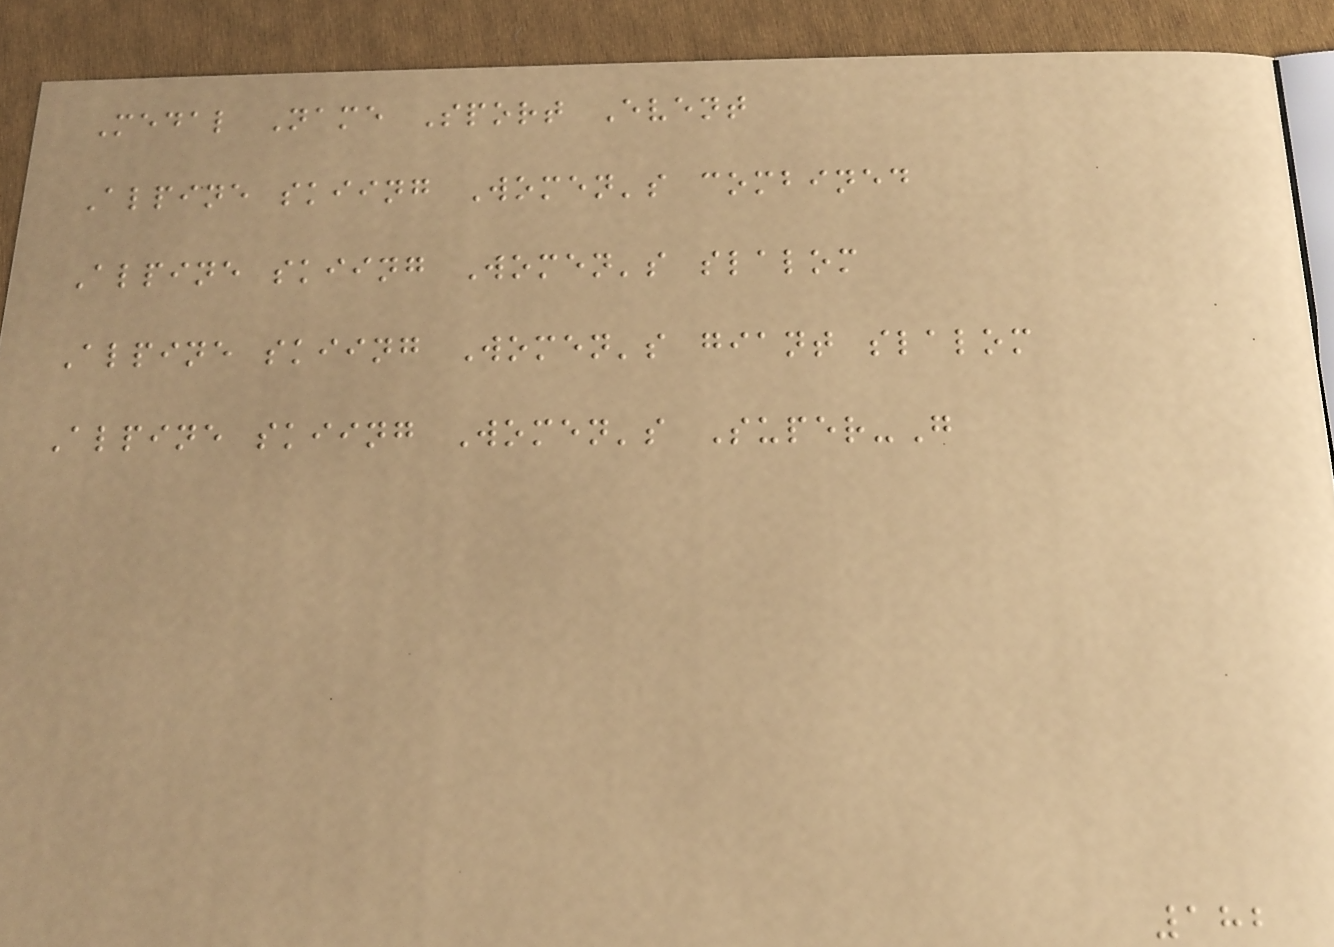Medal Name Sport Event
Alpine skiing Women's combined
Alpine skiing Women's slalom
Alpine skiing Women's giant slalom
Alpine skiing Women's Super-G
182
